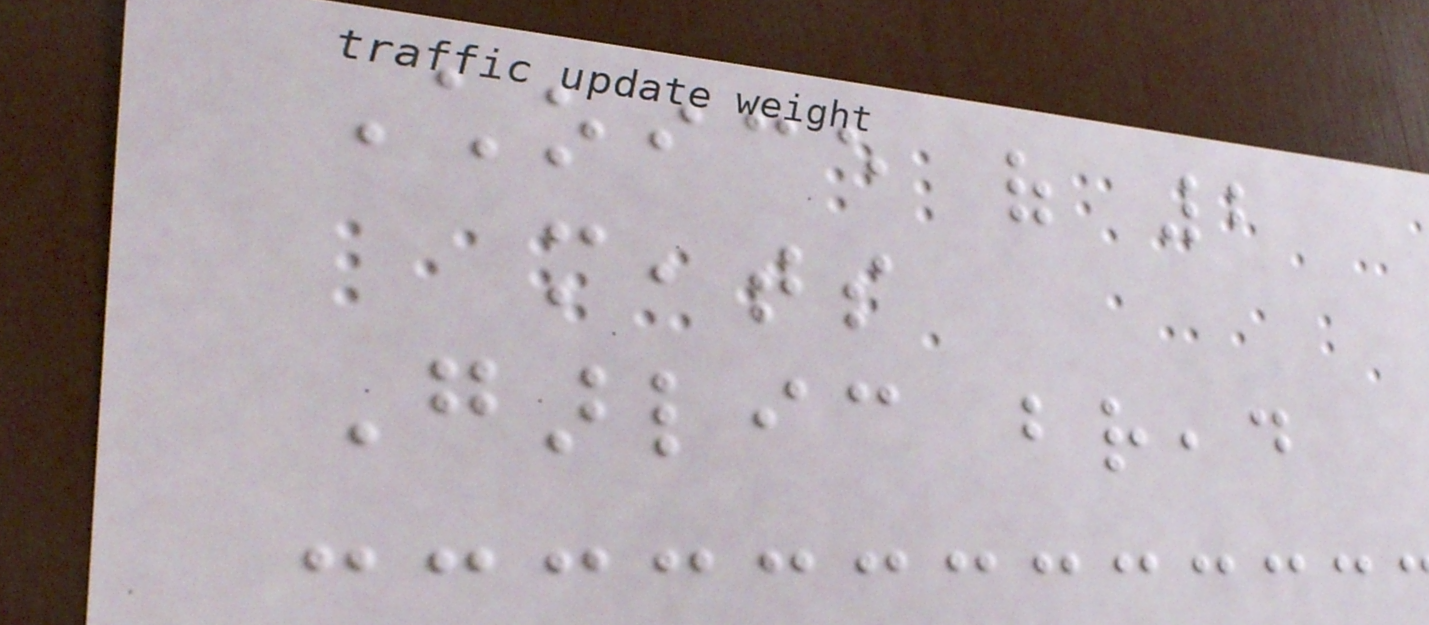Choice of 2
meats
Garlic bread
